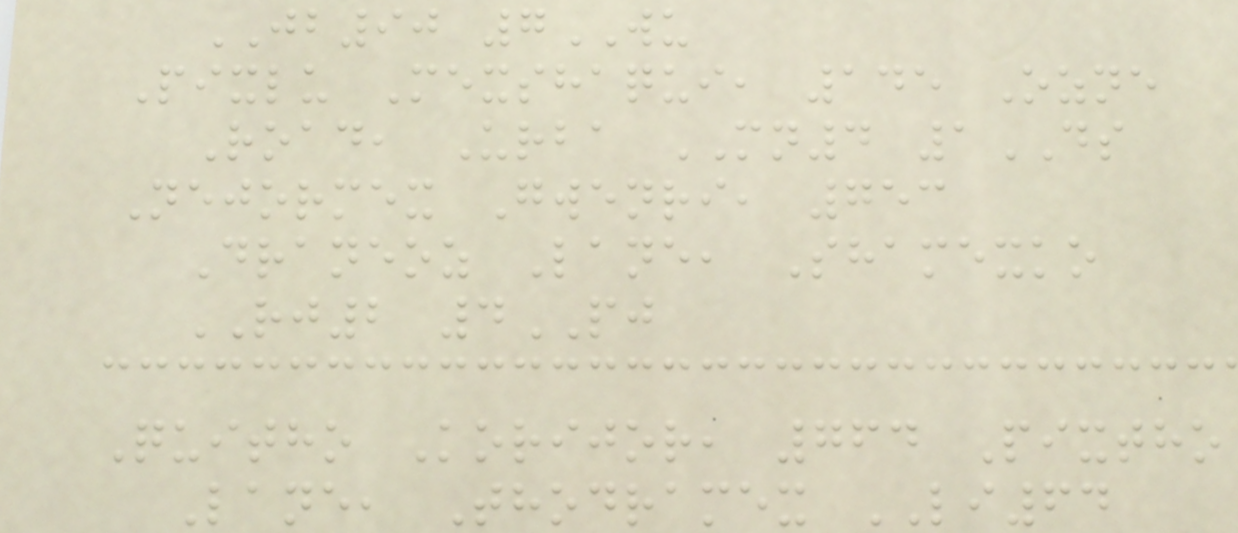JB90 7WU
Pixlu Mexshaqui, 145 Ozne
Road, Urba MN4 1DS
Nejormex Gwenri, 753
Draneoz Lane, Shamexko
RJ2 4PJ
Quitho Korijor, 764 Pixtho
Lane, Thodramex LI64
